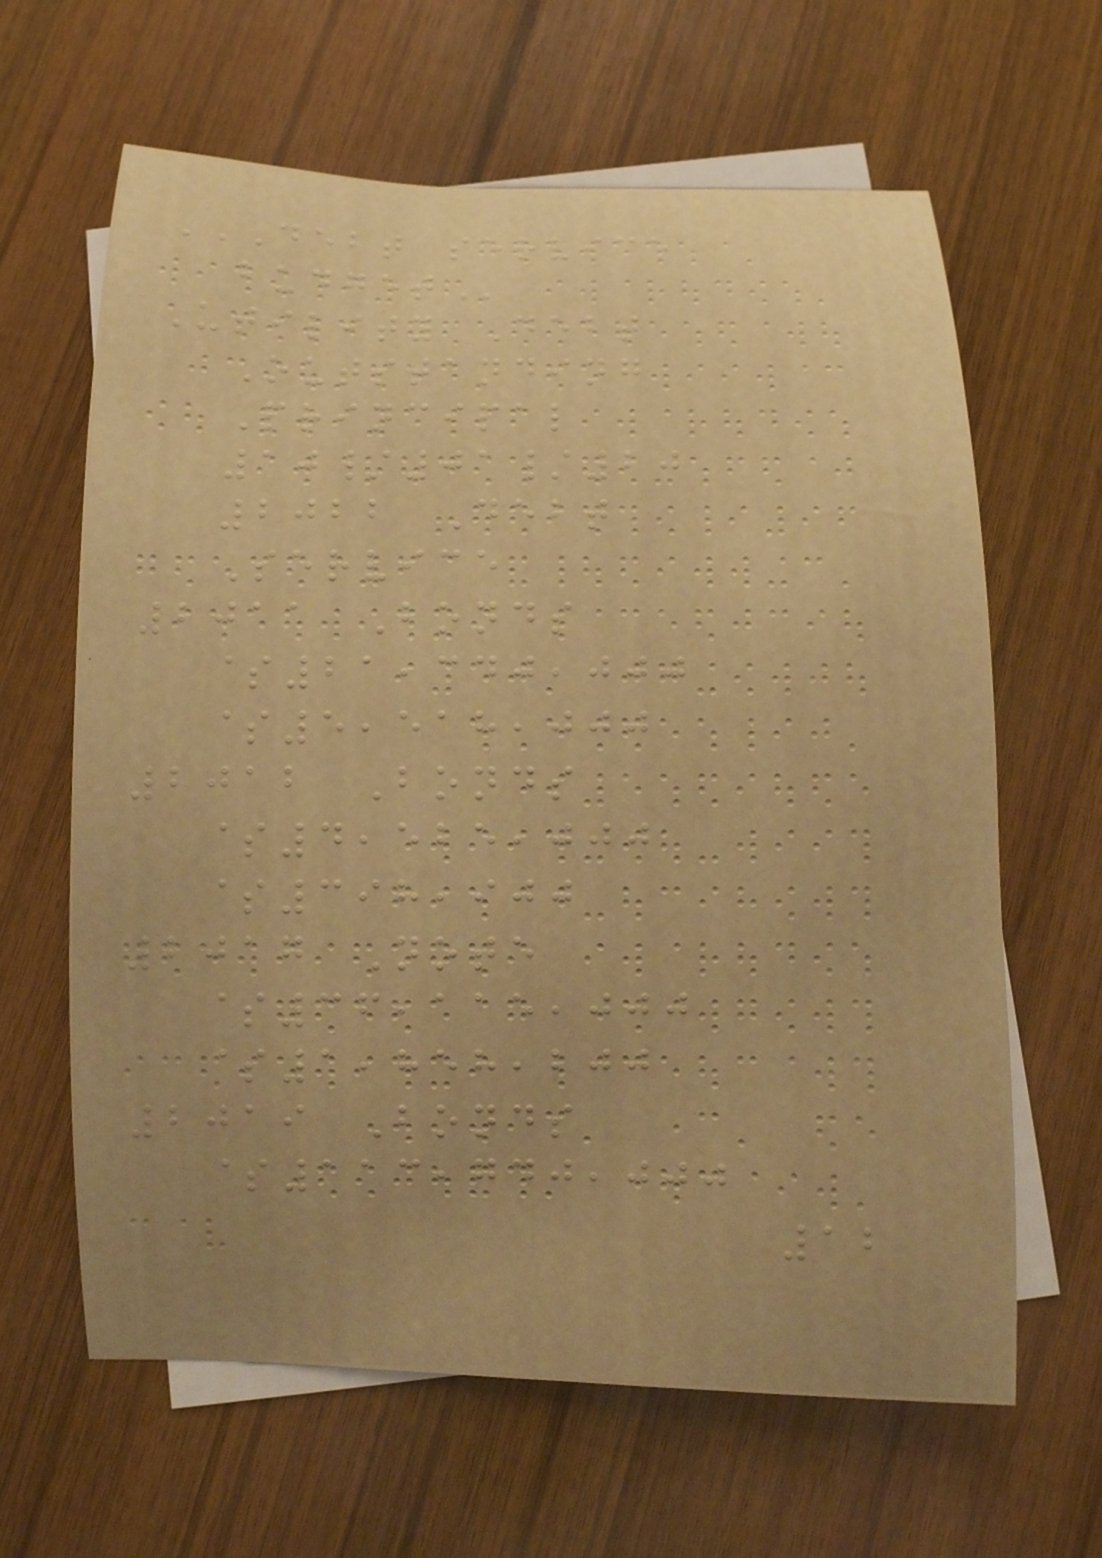DEBT SERVICE
BUDGET
Utility Debt
Outstanding
Principal
10/01/20
2022 Debt
Service
2011 Bonds
$21,340,000
$5,518,000
2012 Bonds
$4,525,000
$398,900
2017 Note
$36,115,000
$1,858,200
2019 Bonds
$113,740,000
12
